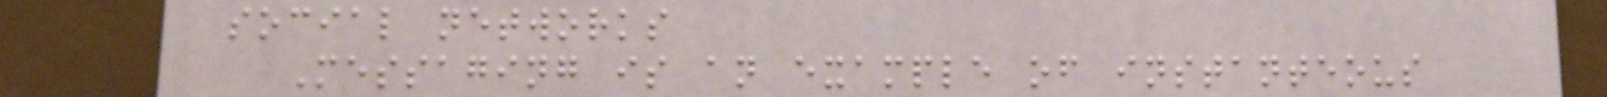social networks
Messaging is an example of instanteous
